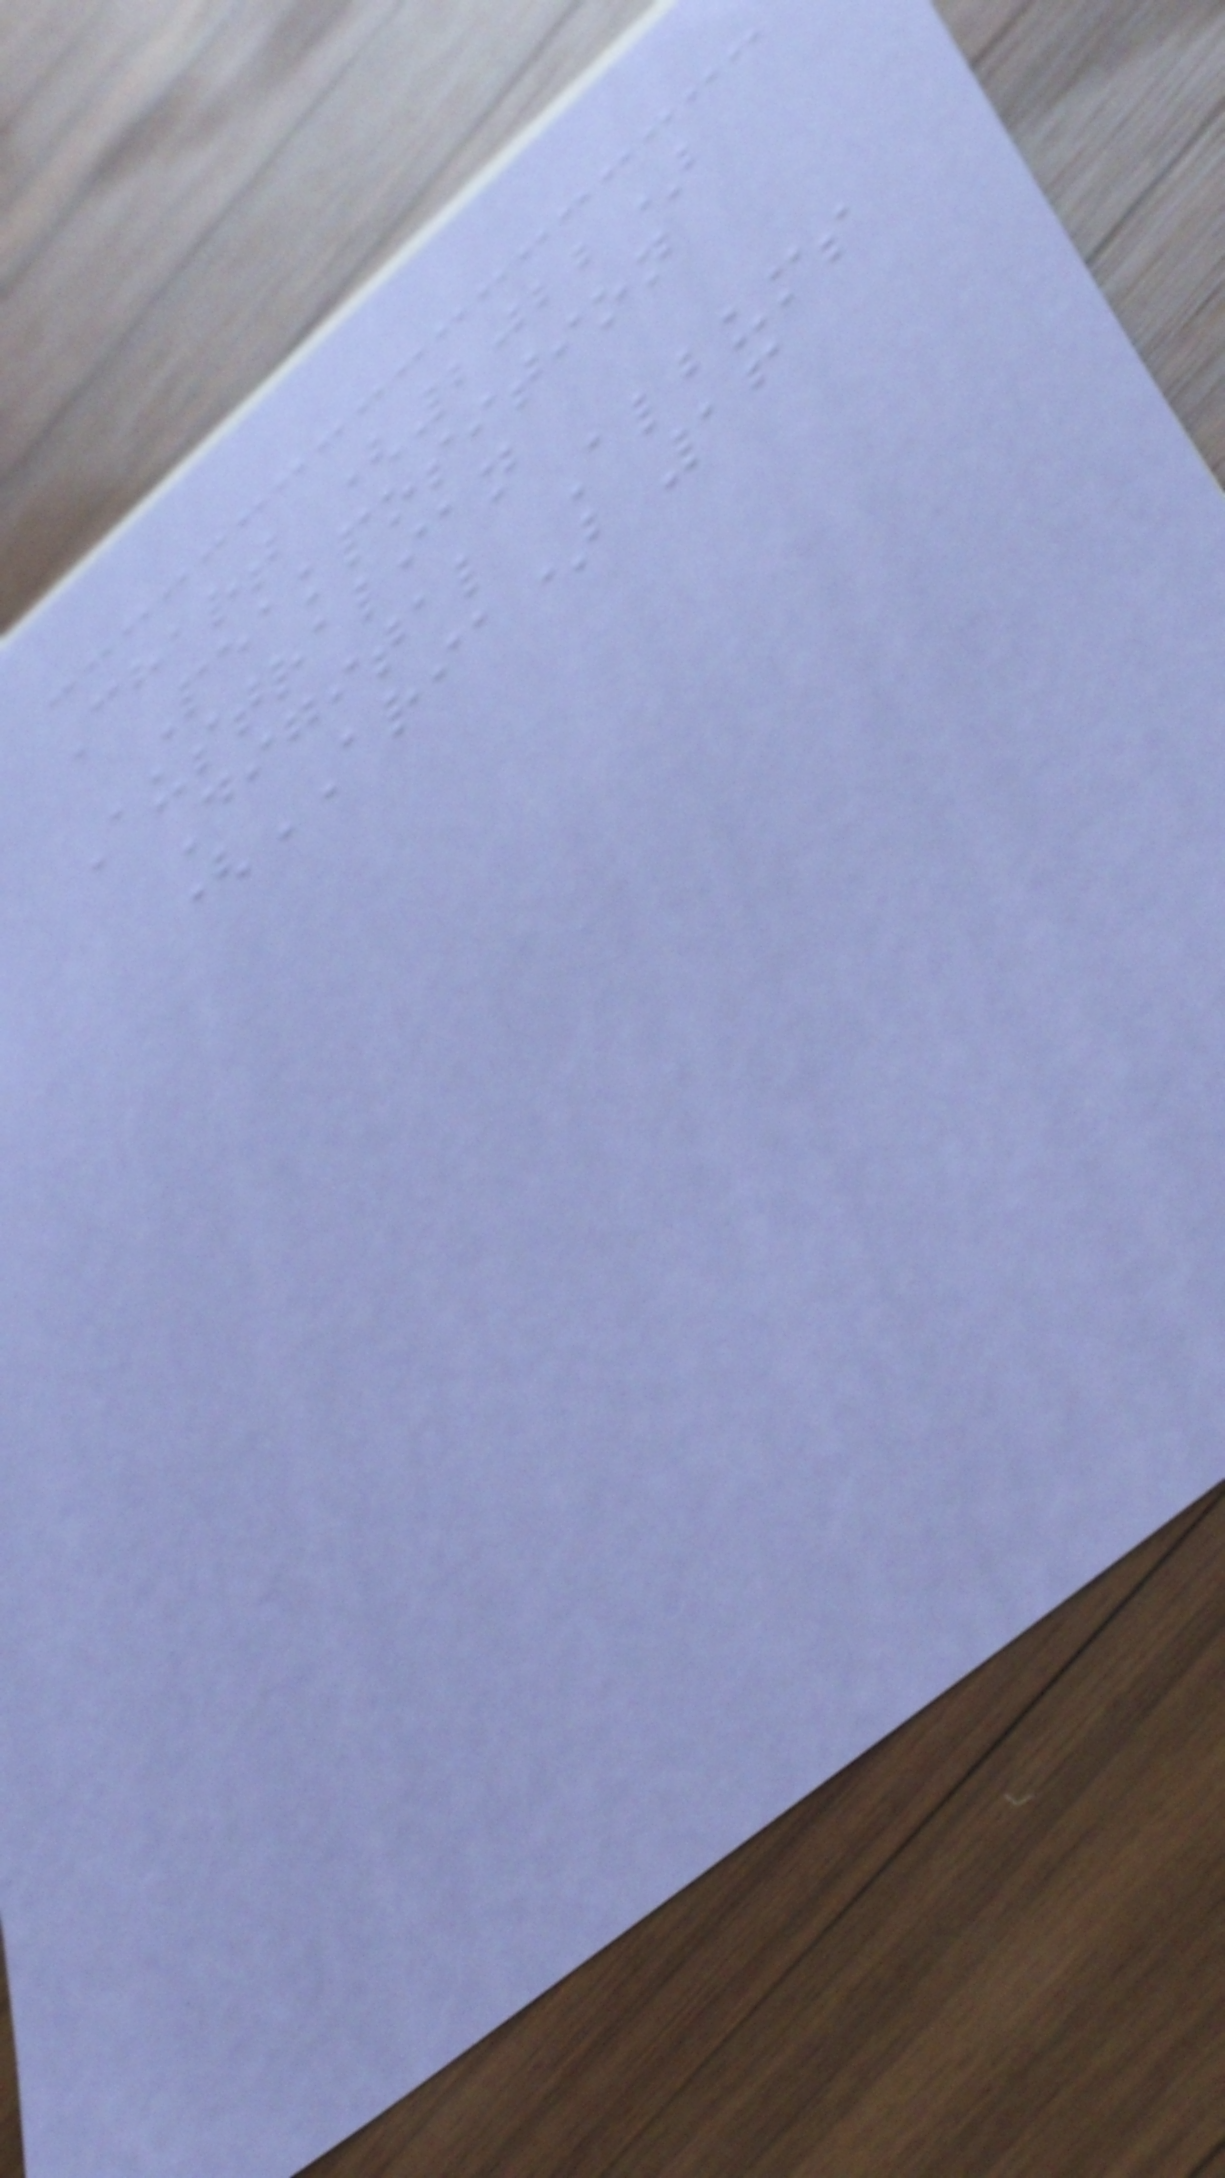Chart (2022)
Peakposition
Australian
Digital Albums
(ARIA) 16
